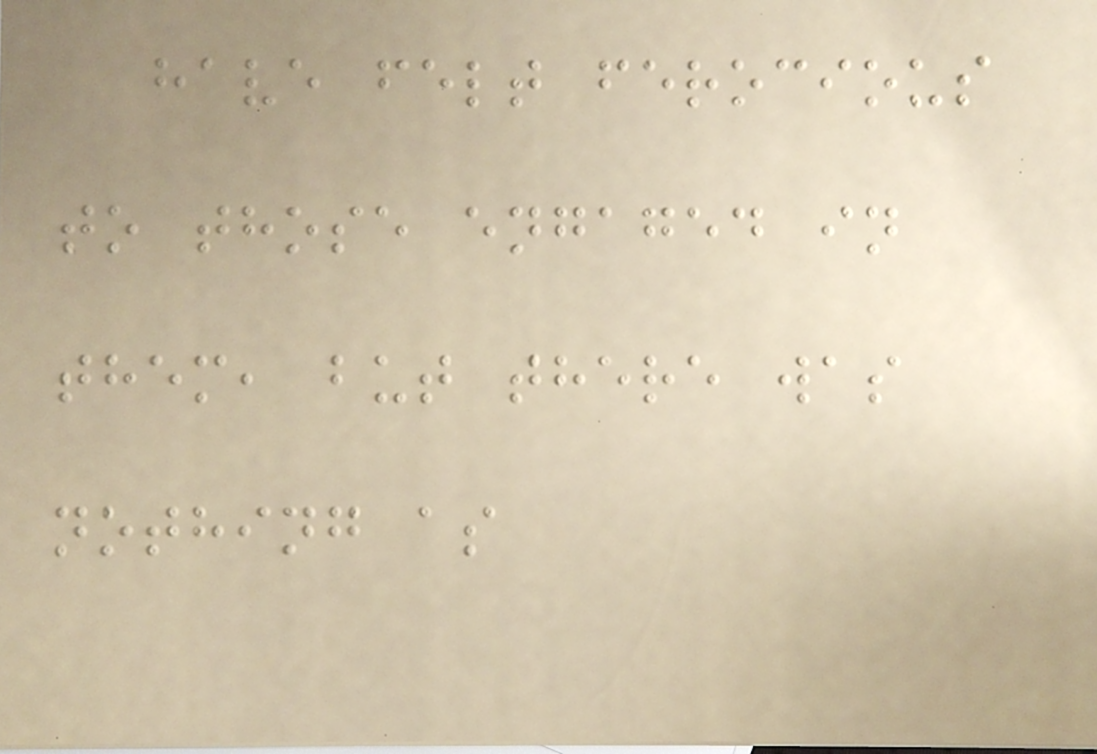have felt ferocious
to those engaged in
them, but there was
nothing as
